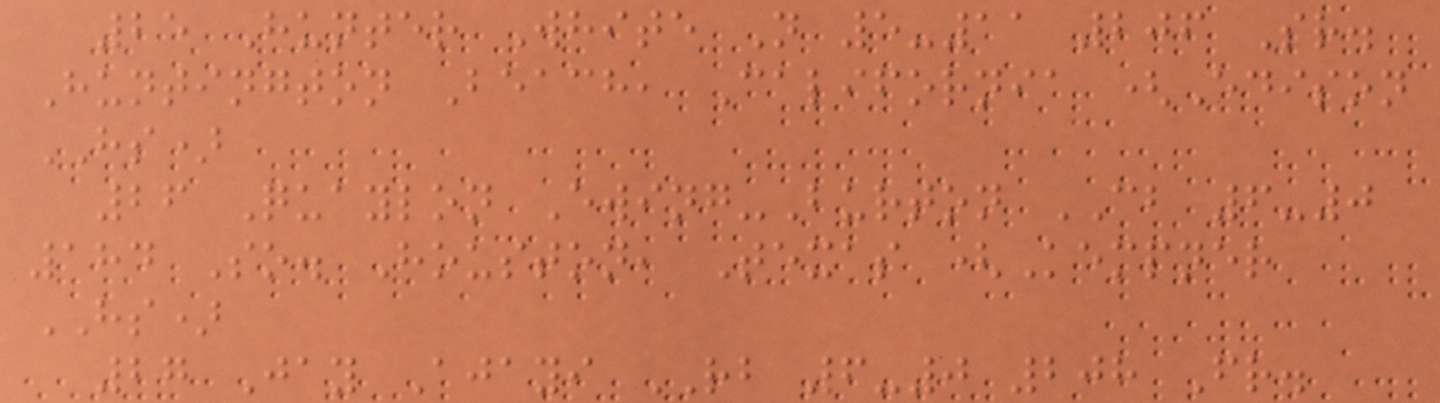25 Hunter White N 5-11 206 Sr.
Huntington Beach, California (Edison
HS)
26 Quaylon Ewing-Burton CB 6-0
184 So. Houston, Texas (Kempner
HS)
27 Jay Ajayi RB 6-0 208 Fr.
